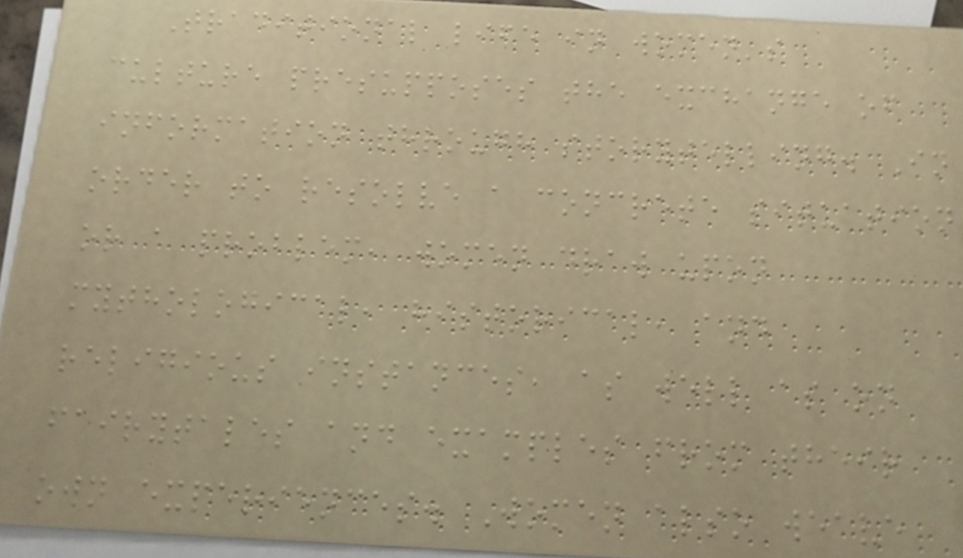Traditional life in women's
culture presupposes the exchange of
information through storytelling. In
order to resolve a concrete situation
or a problem, women draw upon
mythological, historical, and
religious instances, as well as on
fairytales and examples from their
own experiences. Women also weave
